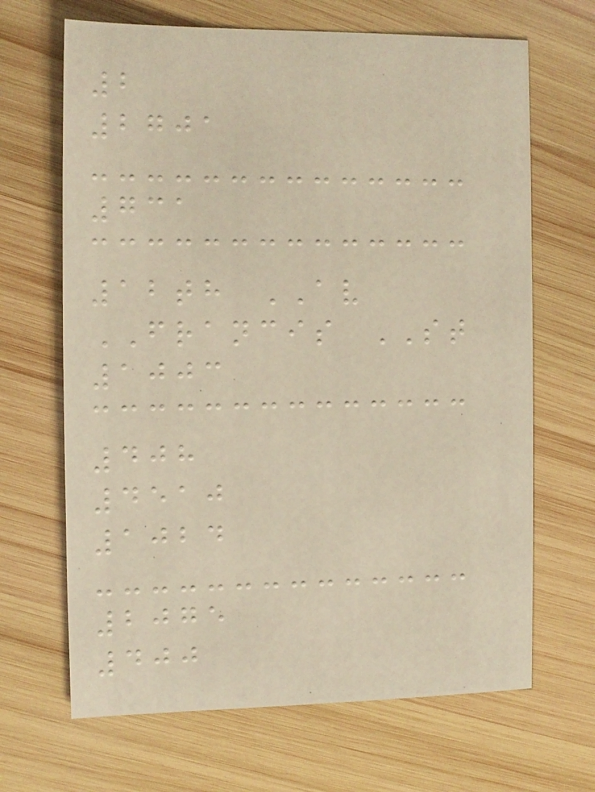2
2701
731
12th AV
FRANCIS ST
1003
408
4510
1024
2075
400
